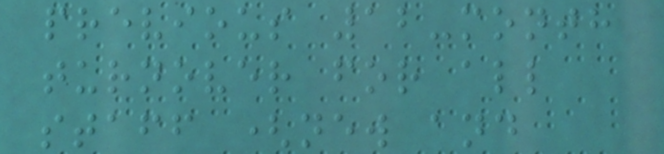previous 12-month
turnover for all
staff (new and
